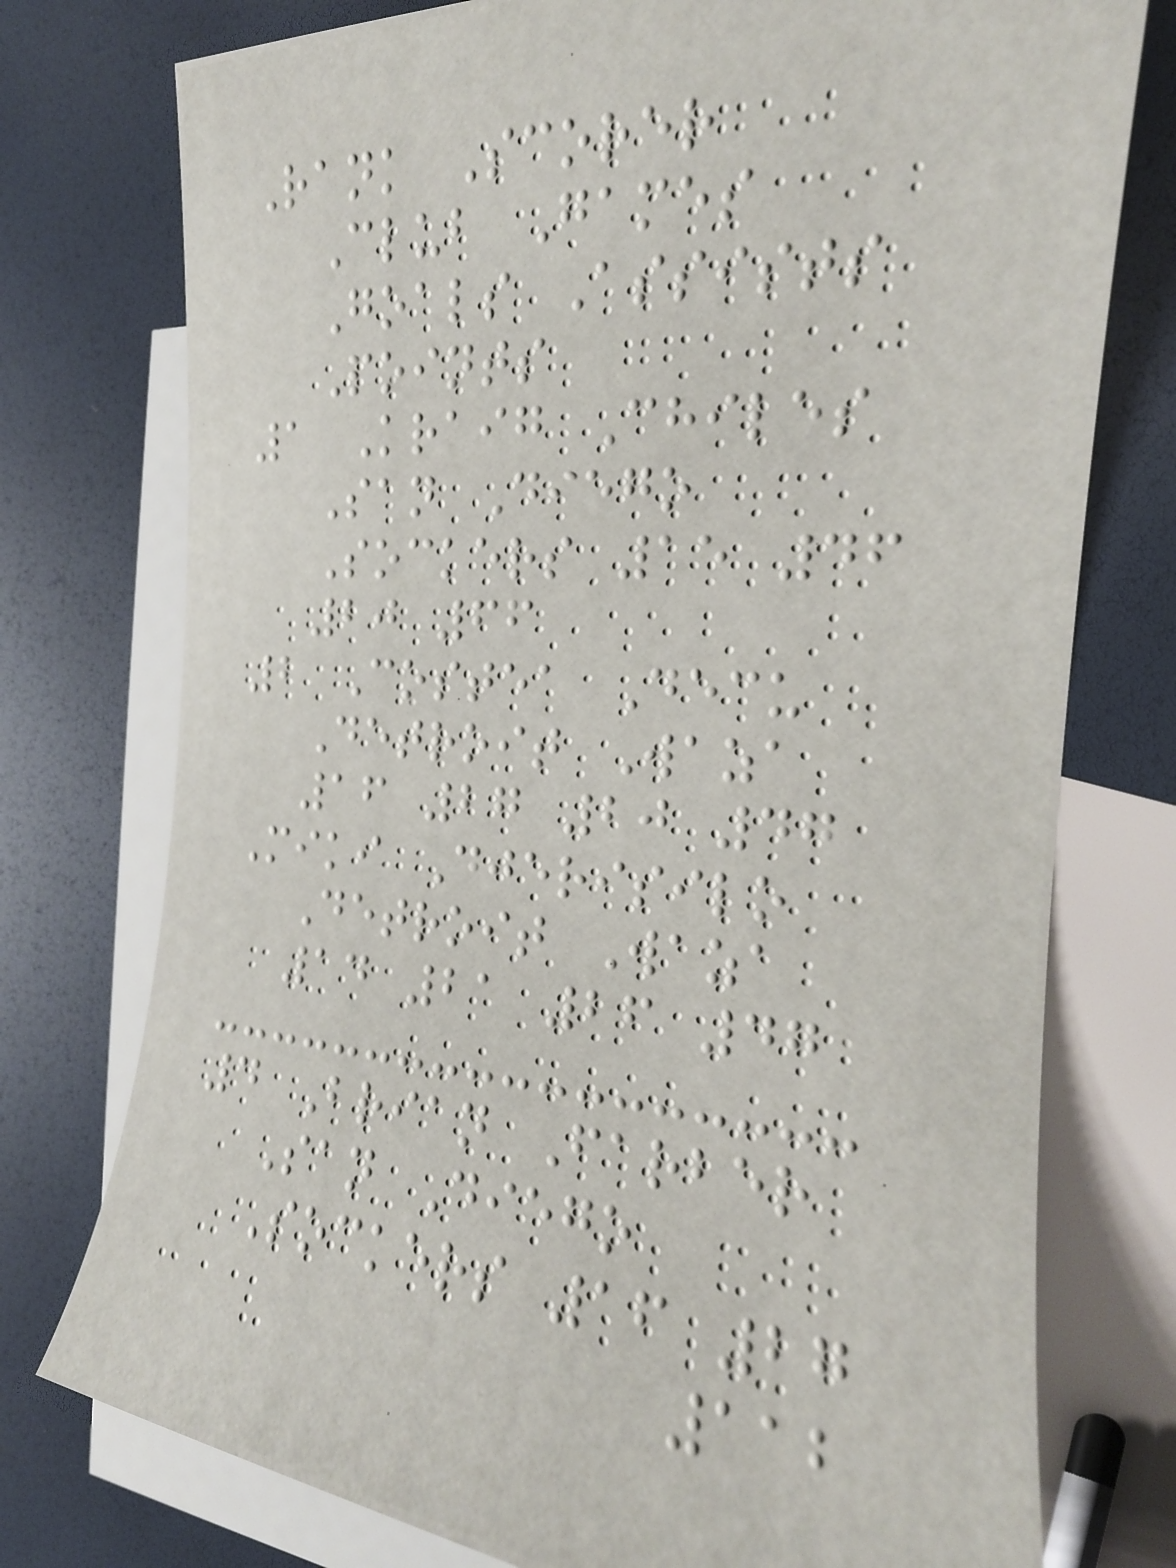Rank Scorer
Club Games
Goals Assists
Points
1 Kraig Chiles
San Diego
Sockers 15 46
20 66
2 Costea Decu
Detroit Waza
16 27 20 47
Miki Djerisilo
Detroit Waza
14 21 26 47
4 Brian Farber
San Diego
Sockers 16 27
112
